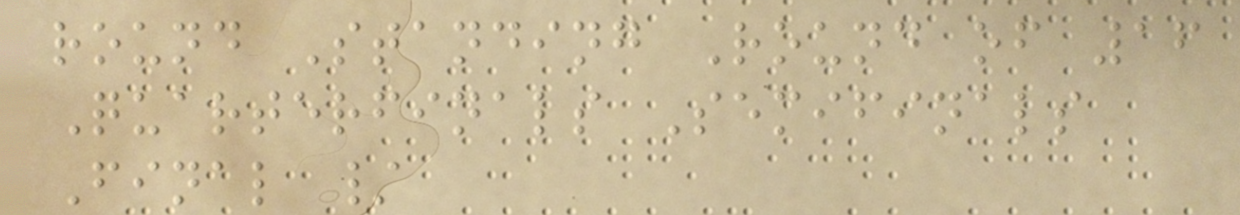round Standing Round of 16
Quarterfinals Semifinals
Final /
